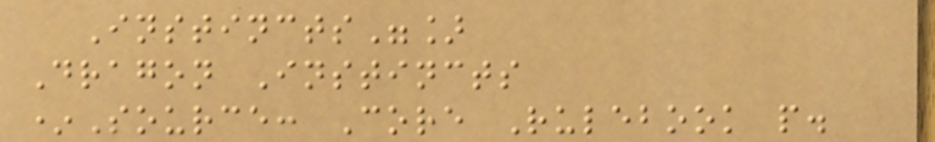Instincts"]
Dragon Instincts
*Source: Core Rulebook p.
